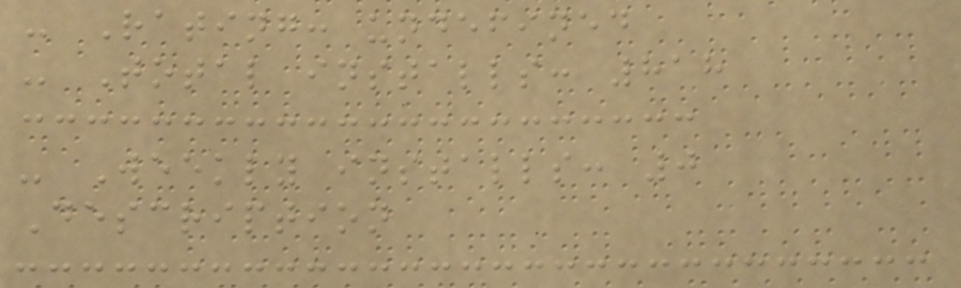- Rating: undefined
- Total installs: 818
- Weekly installs: 0
Description
